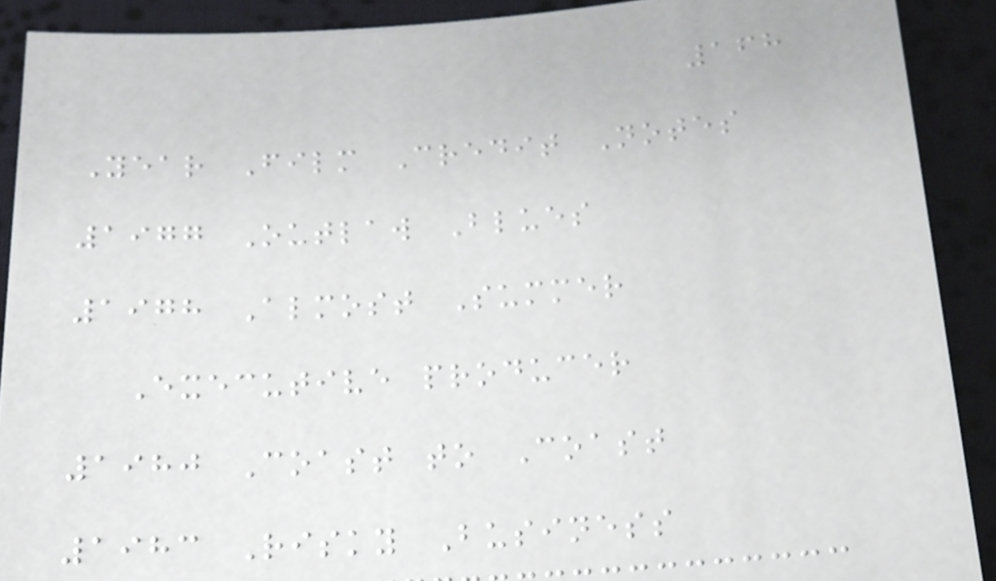168
Year Film Credit Notes
1977 Outlaw Blues
1978 Almost Summer
Executive producer
1980 Coast to Coast
1983 Risky Business
